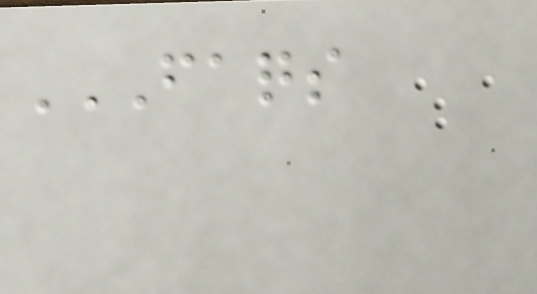FAQS
